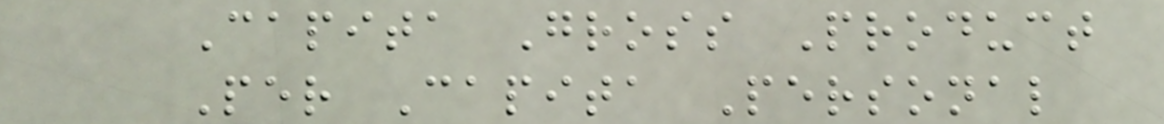Capita Gross Product
Per Capita Personal
